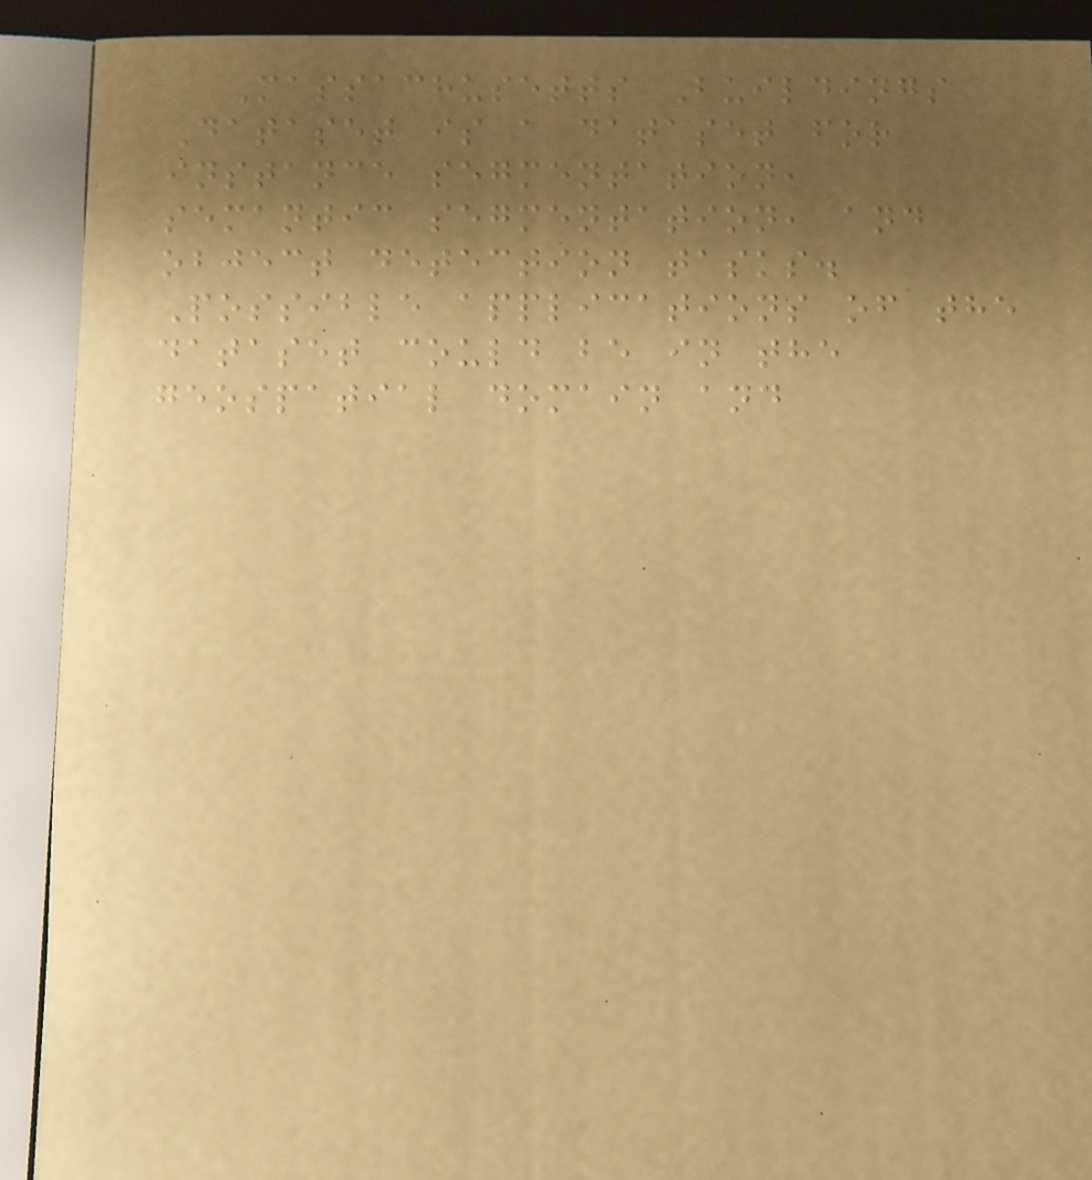Massachusetts Buildings
Dataset is a dataset for
instance segmentation,
semantic segmentation, and
object detection tasks.
Possible applications of the
dataset could be in the
geospatial domain and
